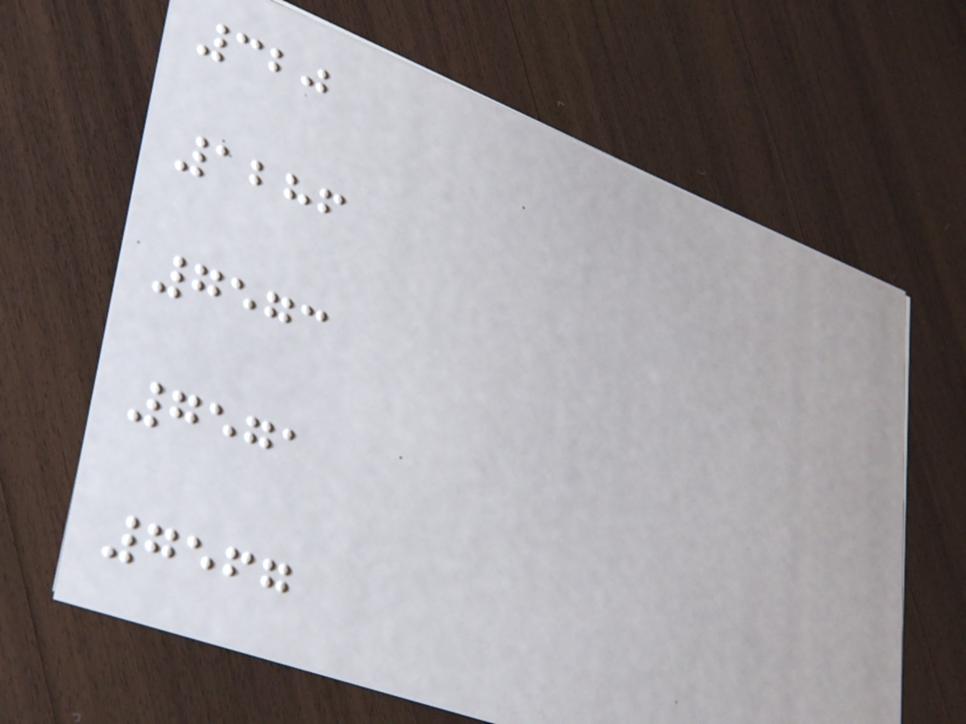320
1286
7573
7571
7567
